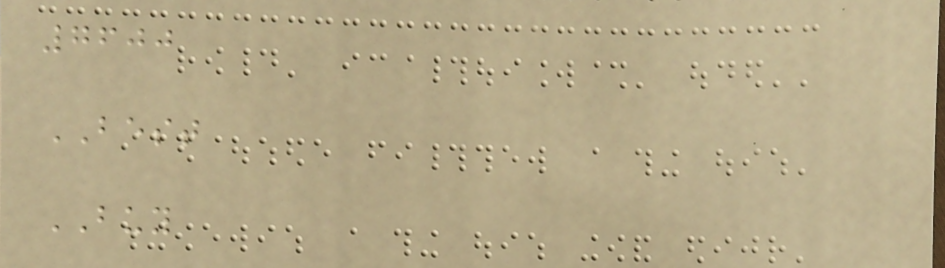7600
BEST
BUY
